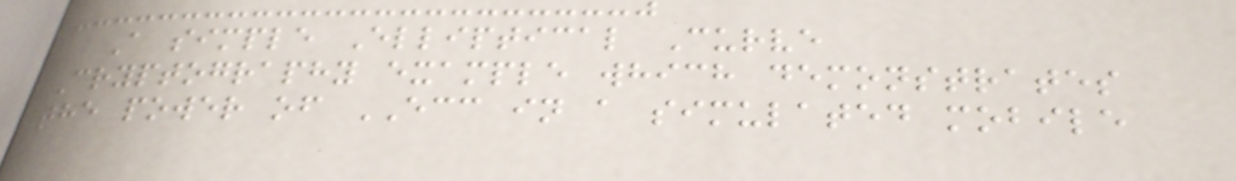A simple Elliptical Curve
Cryptography example which demonstrates
the power of ECC in a simulated mobile
